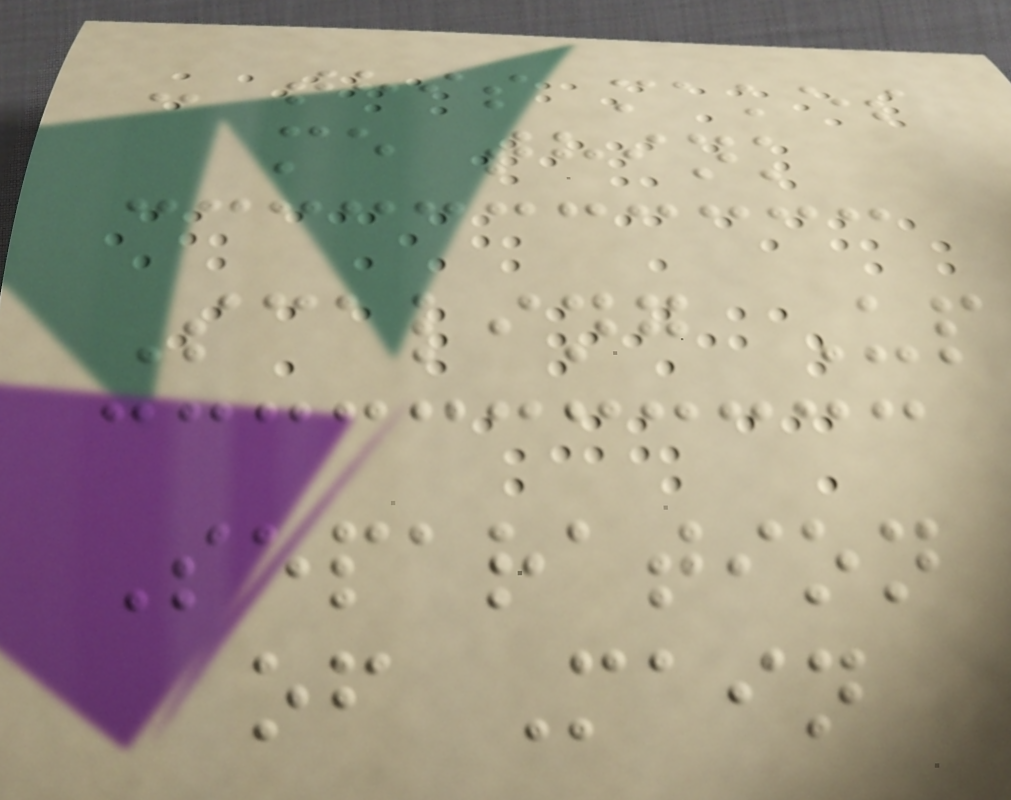- this makes
me think
Scaling Up
Separation
of Main
